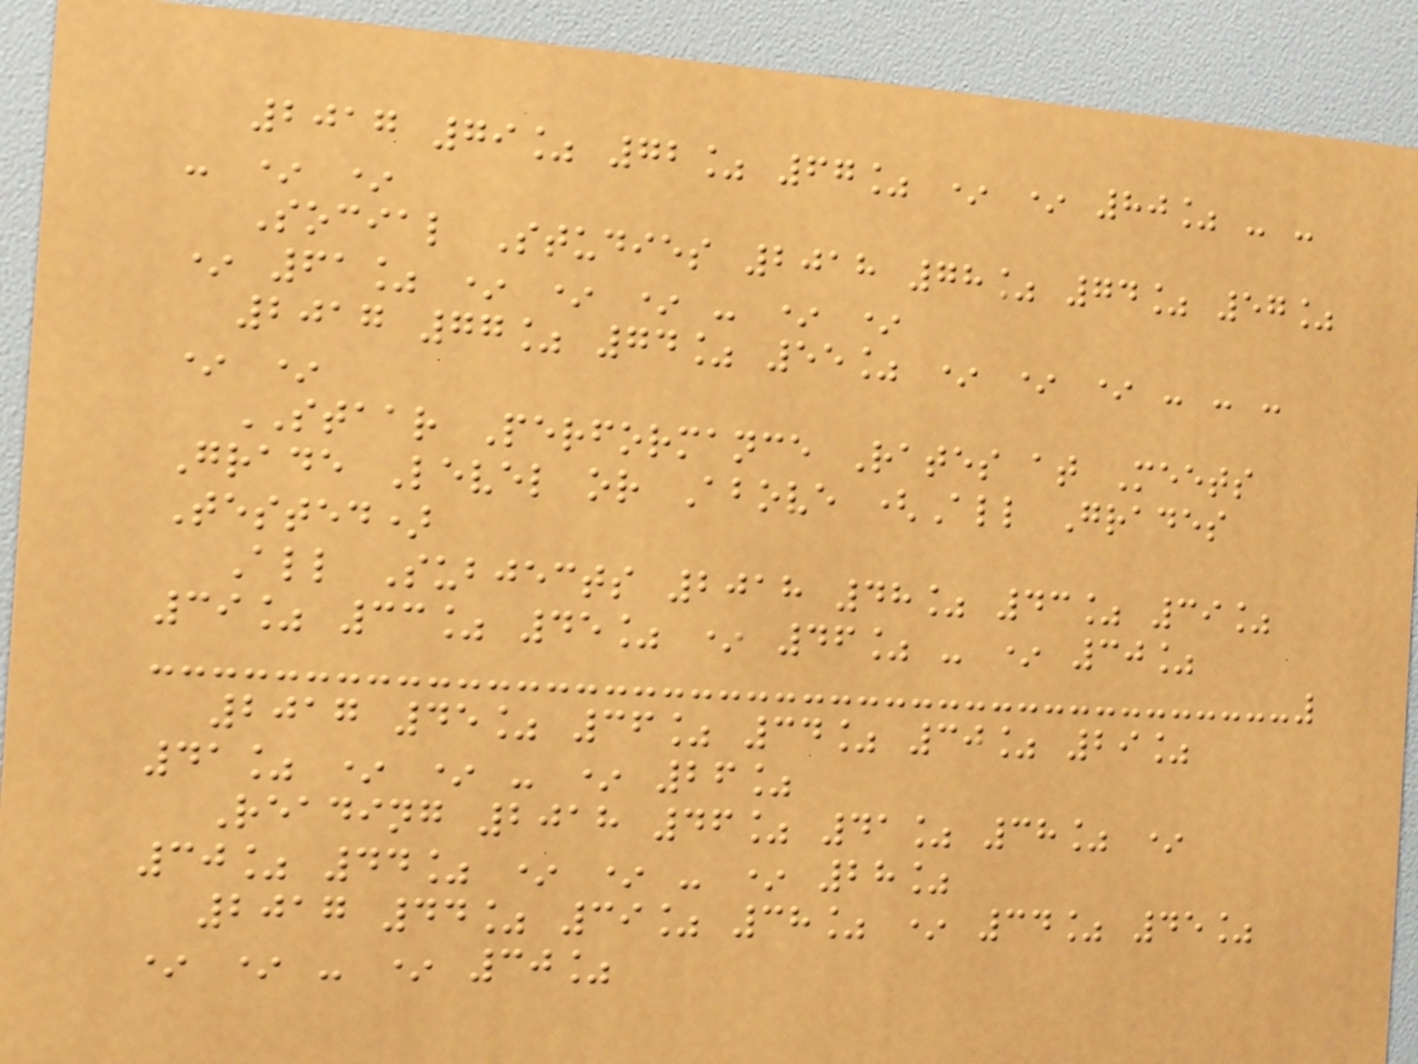2017 79% 72% 67% * * 80% - -
- * *
Social Studies 2018 78% 74% 57%
* 61% * * * - * *
2017 77% 74% 55% * * * - - -
* *
STAAR Performance Rates at Meets
Grade Level or Above (All Grades
Tested)
All Subjects 2018 48% 43% 39%
39% 33% 45% * 46% - * 30%
2017 45% 36% 34% 30% 29%
41% * * - * 26%
Reading 2018 46% 41% 38% *
30% 44% * * - * 28%
2017 44% 39% 38% * 34% 45%
* * - * 30%
